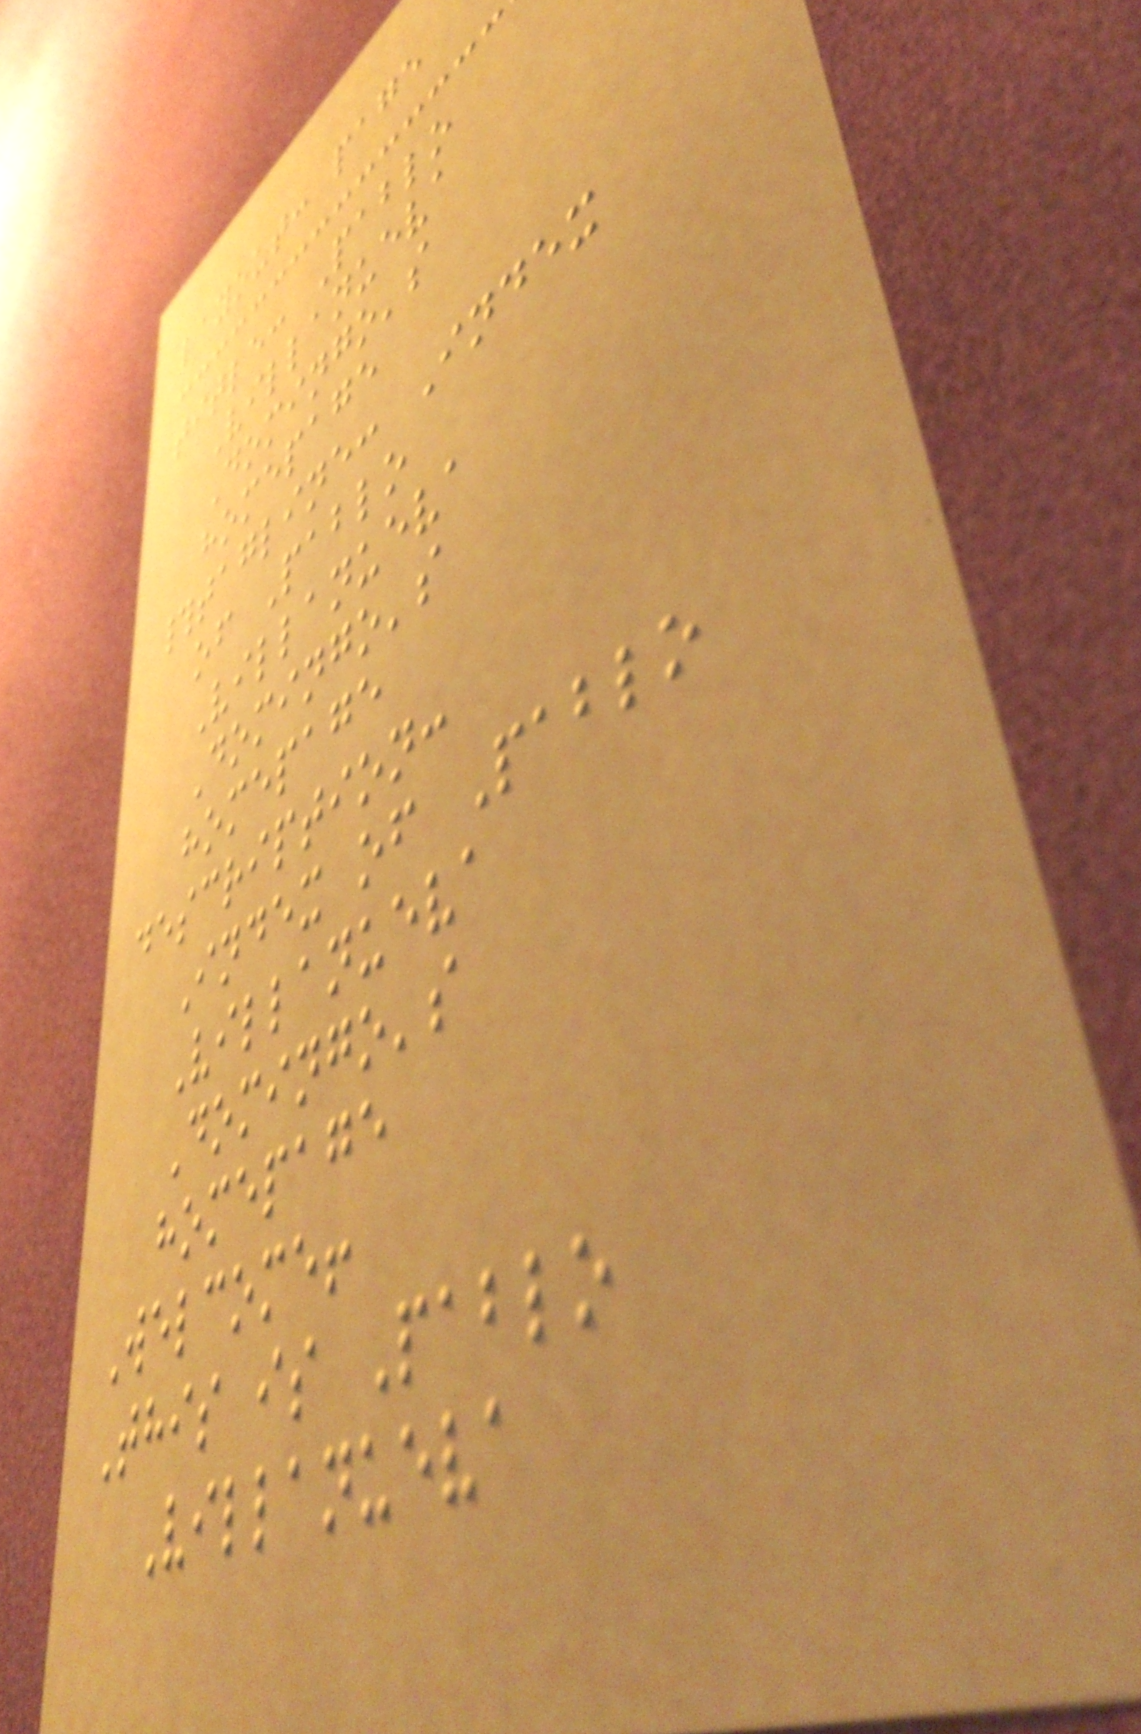layout: page
title: Pablo
Villanueva
Domingo's
homepage
#tagline: Index
of Pablo
Villanueva
Domingo's
homepage
description:
Index of Pablo
Villanueva
Domingo's
homepage
Welcome!
This is Pablo
Villanueva
